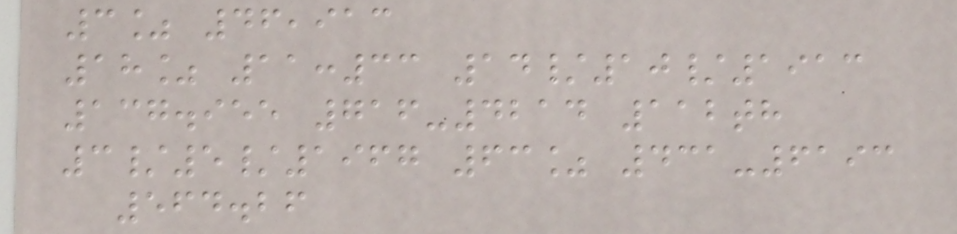3% 46,913
18% 11:33 14/10/1913
137.955 716-4214 112th
3/5/1967 63% 431-6193
564.26
